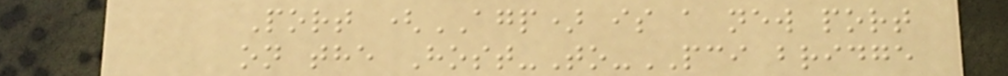Port (AGP) is a new port
on the Host-To-PCI bridge
